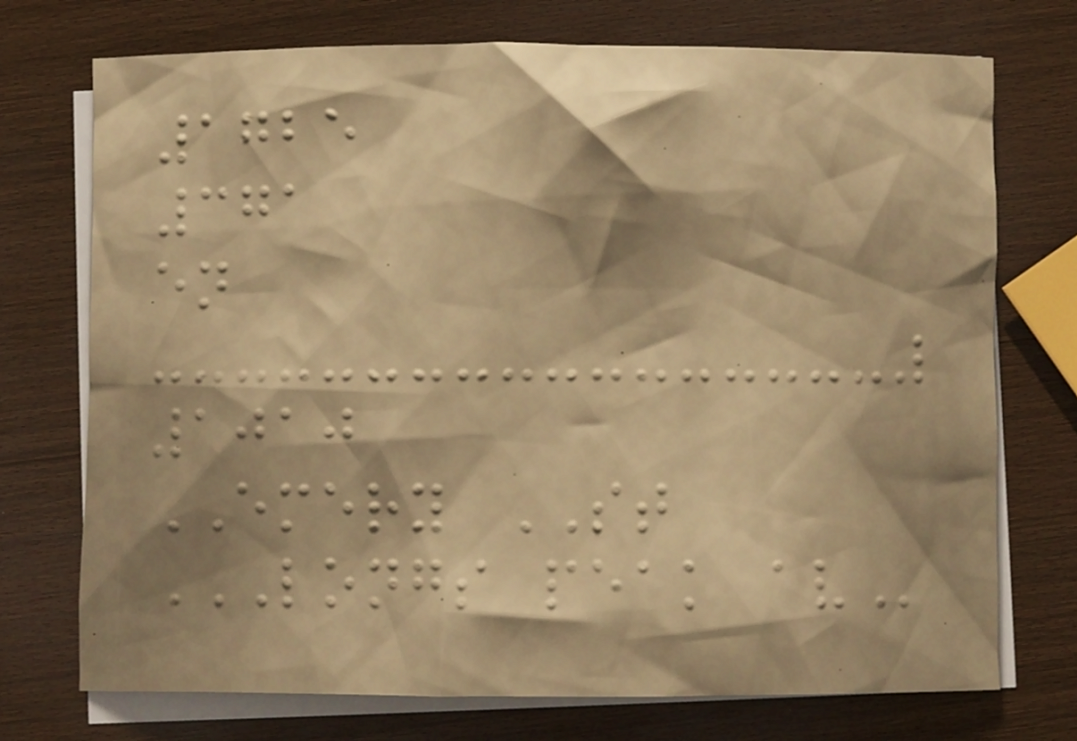1725
371
en
1010
EMERY ST
LONGS PEAK AV
